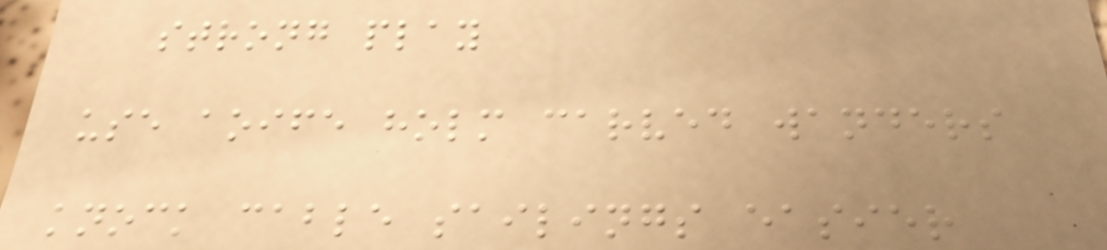strong play
use aoife holm carved wanders
knock cable sailings easier
